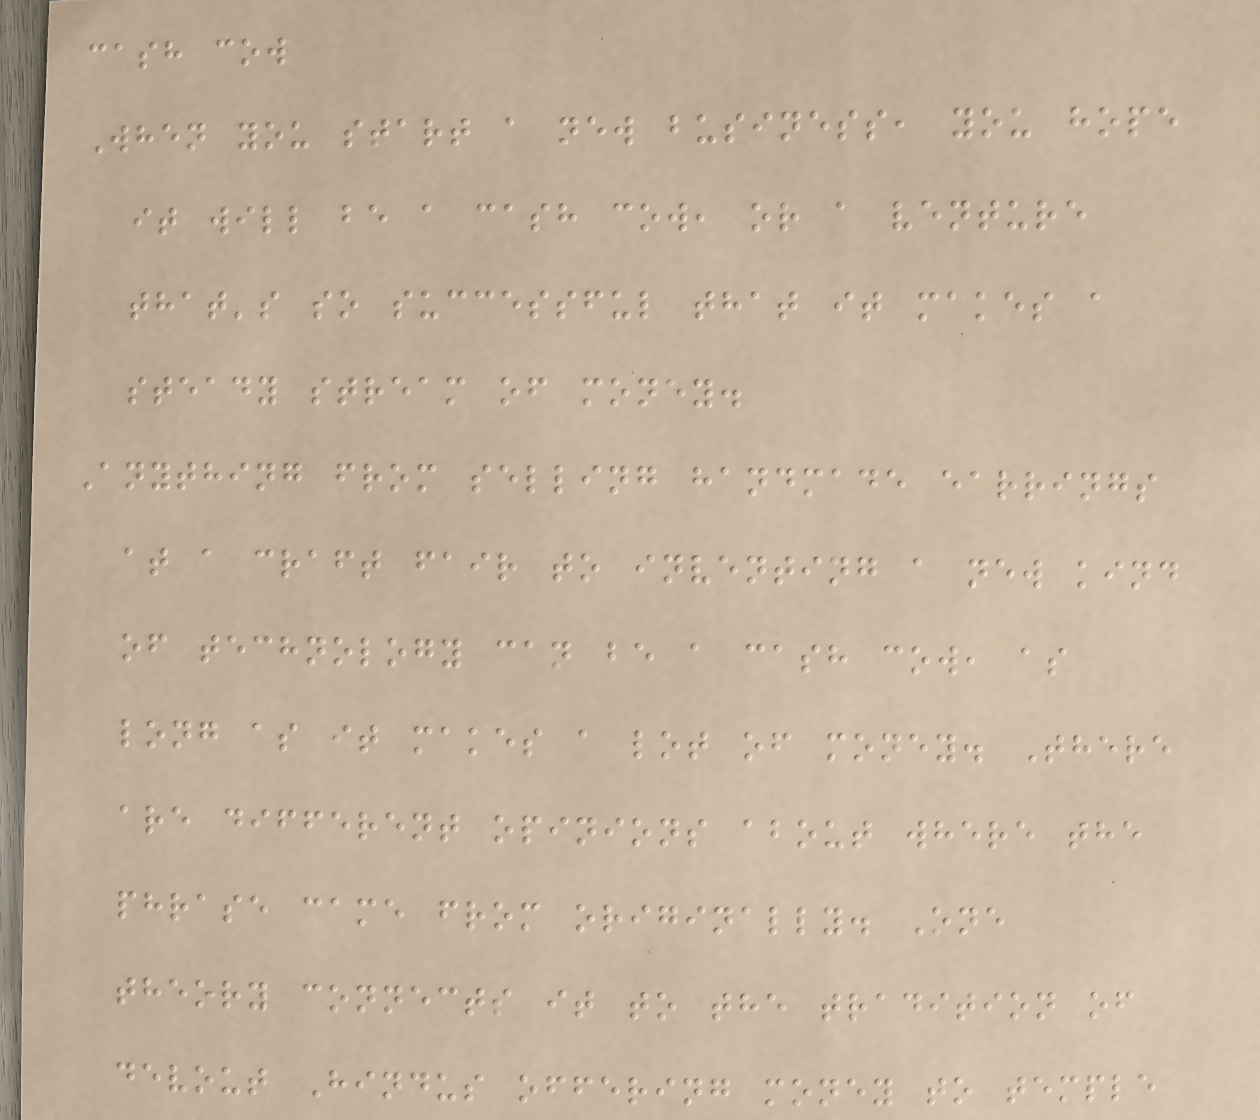cash cow
When you start a new business, you hope
it will be a cash cow, or a venture
that's so successful that it makes a
steady stream of money.
Anything from selling handmade earrings
at a craft fair to inventing a new kind
of technology can be a cash cow, as
long as it makes a lot of money. There
are different opinions about where the
phrase came from originally. One
theory connects it to the tradition of
devout Hindus offering money to temple
